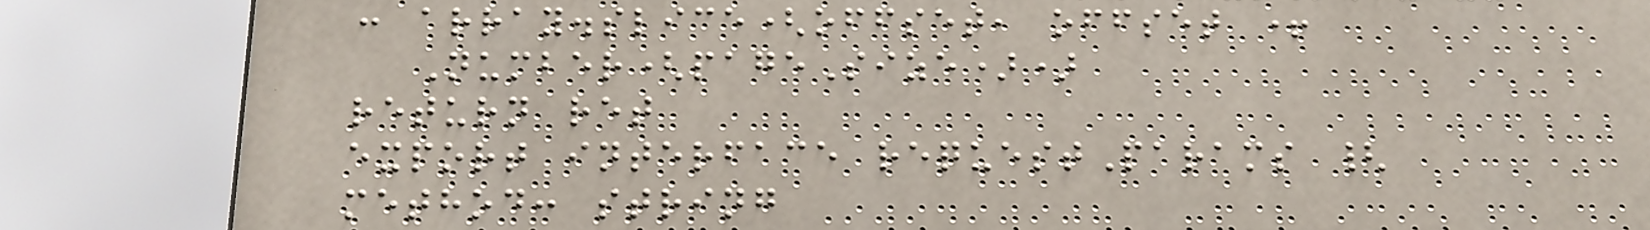: array.slice(offset, offset +
Number(pageSize))
return ret
export interface requestParams {
method: string
